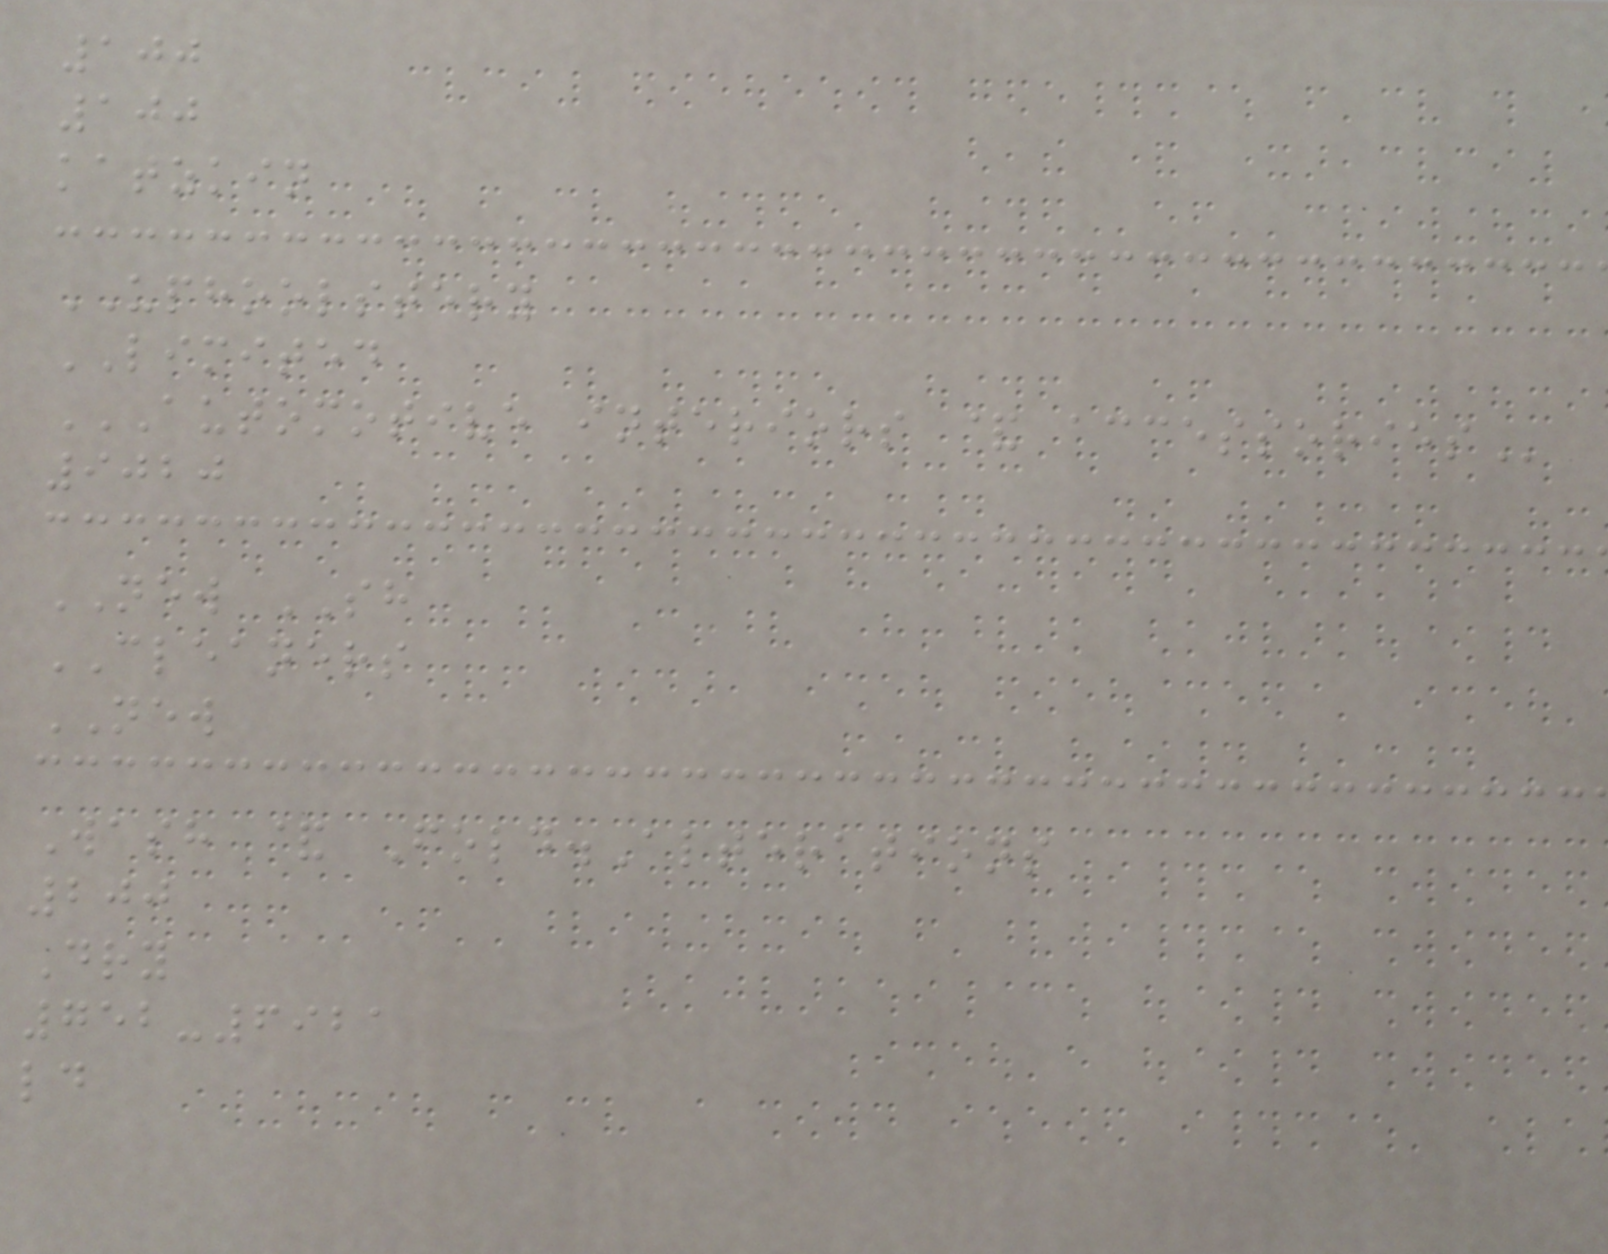100
100
katzkin
UPHOOLSTERY
LIMITED
AUTOMOTIVE INTERIORS & ACCESSORIES
9020
NEW SH
CLEANERS
NEW
Wash & Fold.Alterations
200
Dry
752-6921
ld
